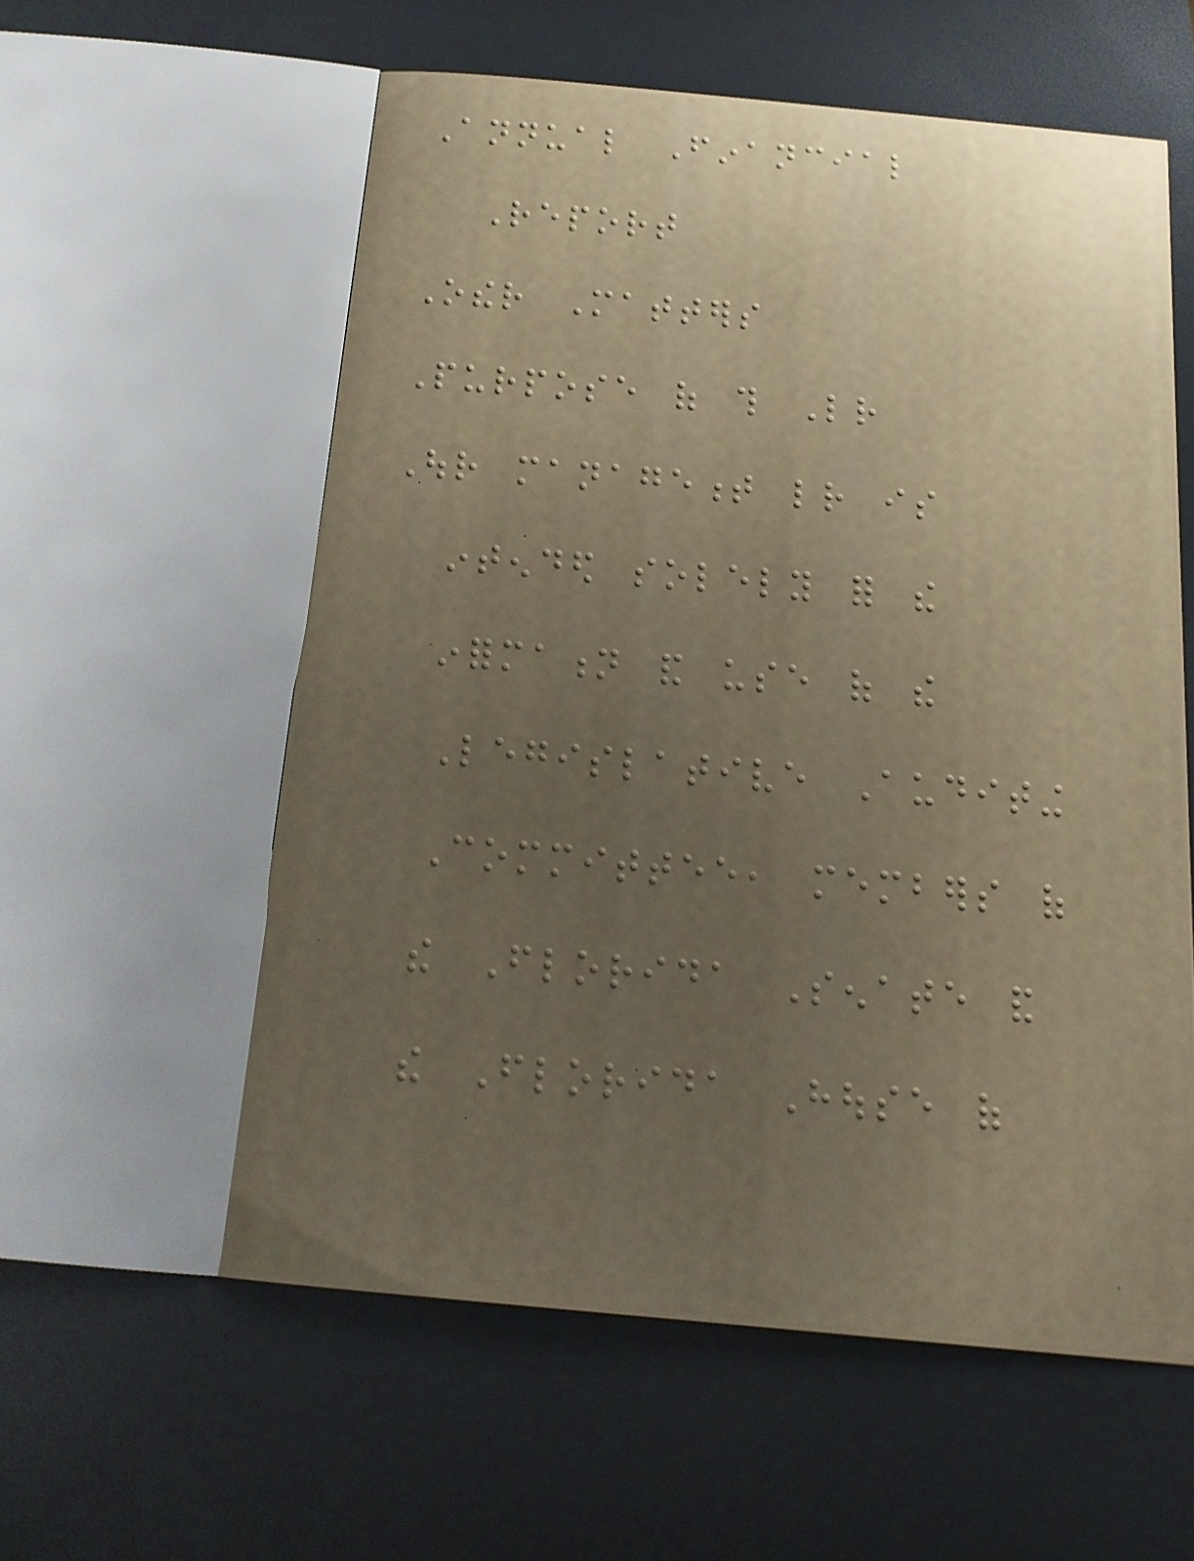Annual Financial
Report
Other Matters
Purpose of this Letter
Our management letter is
intended solely for the
information and use of the
Legislative Auditing
Committee, members of
the Florida Senate and
the Florida House of
